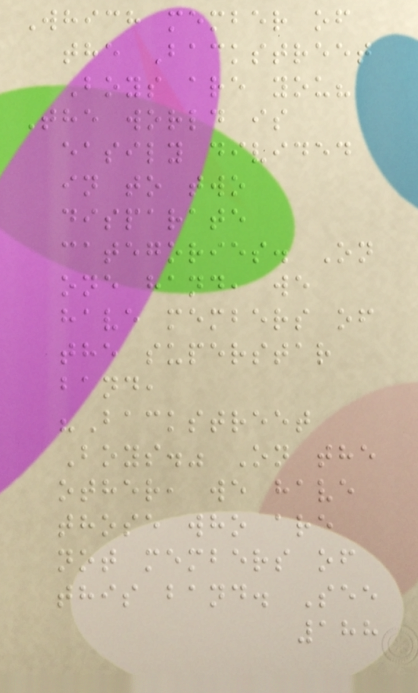Which member of
the Backstreet
Boys are you?
The world is
easily divided
in to two
disparate
categories. On
one hand, we
have members of
the superstar
band,
"Backstreet
Boys." On the
other, we have
those who are
not members of
this band. See
188
